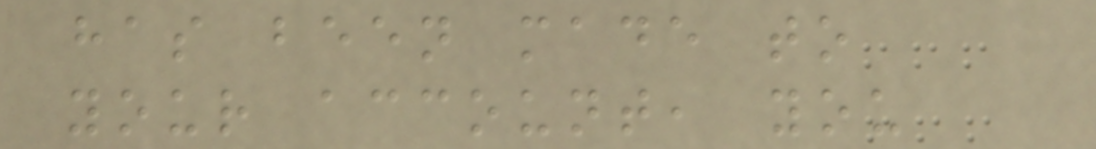has been made to
your account, you
